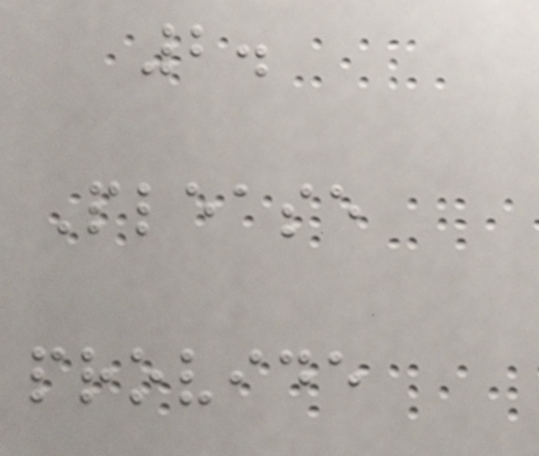2.
Please
provide
